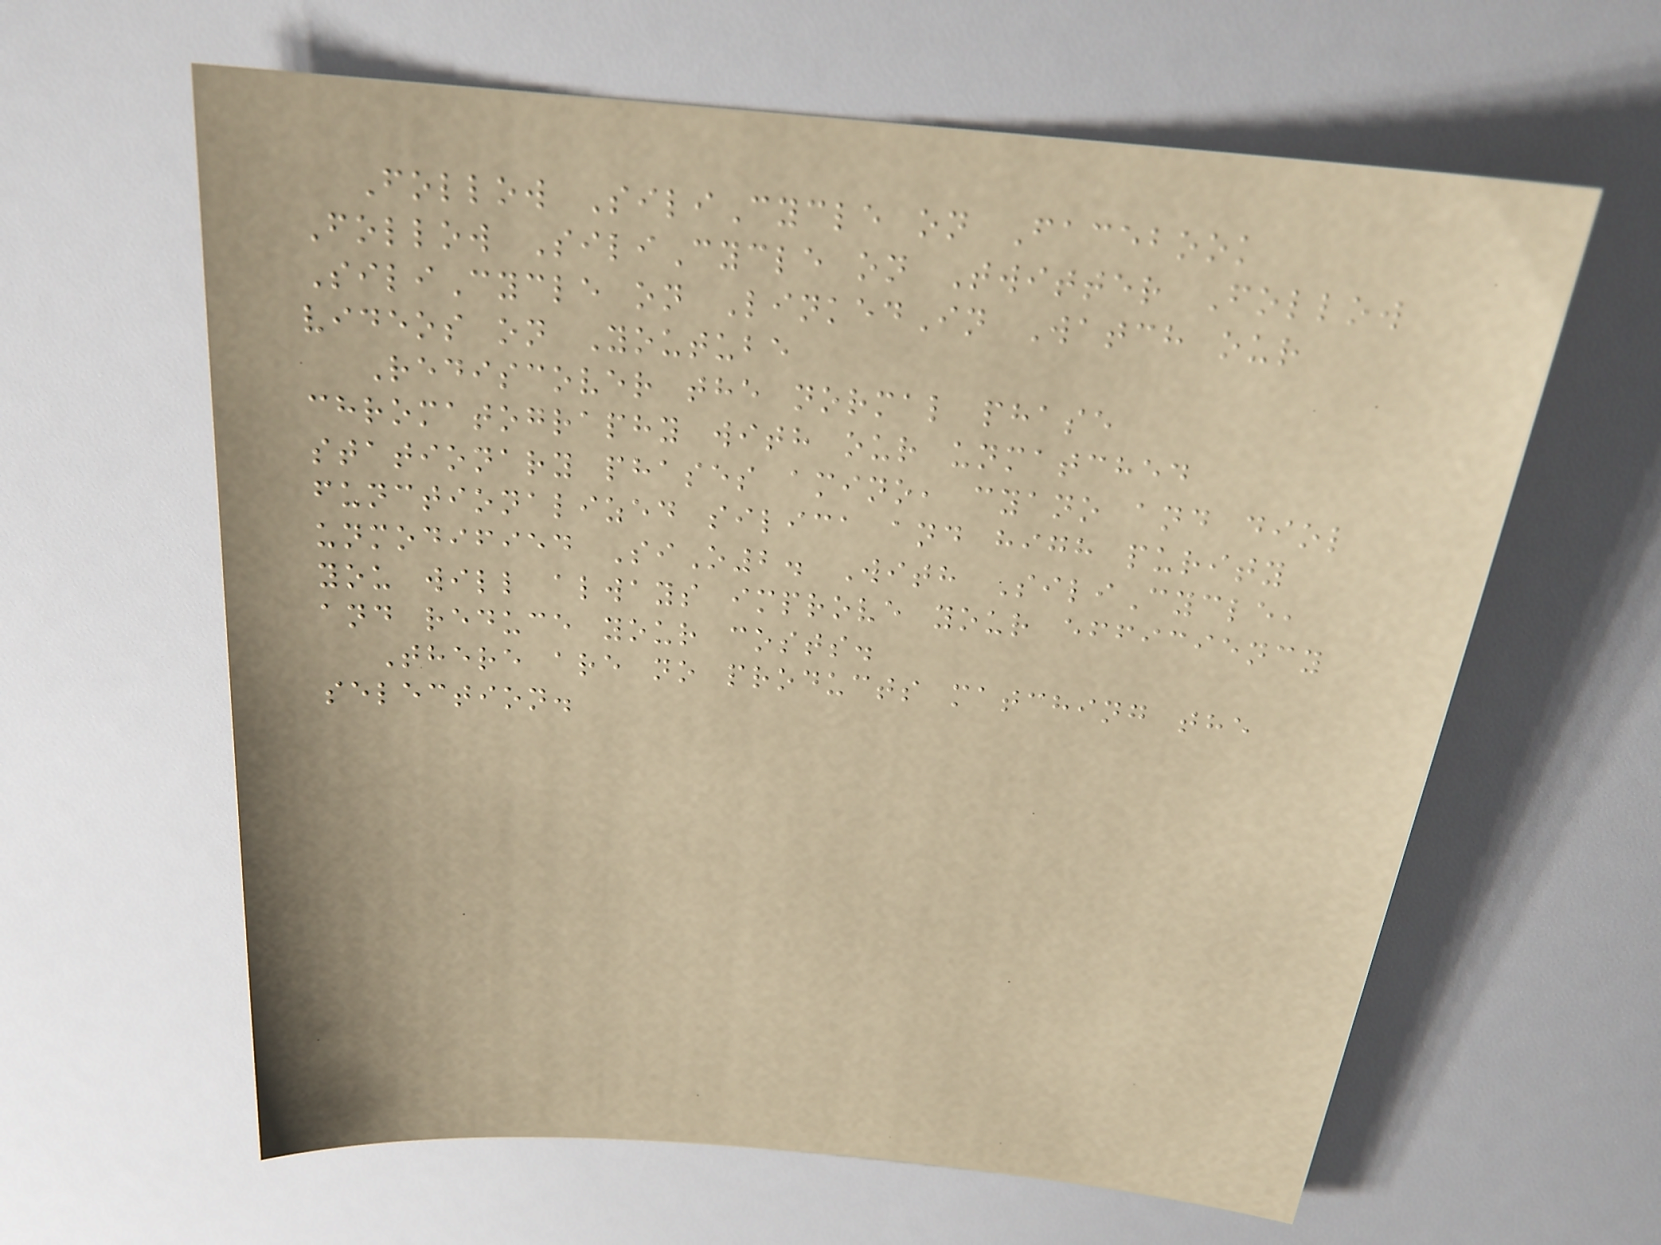Follow SiliCycle on Facebook
Follow SiliCycle on Twitter Follow
SiliCycle on LinkedIn Watch our
videos on Youtube
Rediscover the normal phase
chromatography with our unmatched
stationary phases amino, cyano and diol
functionalized silica and high purity
unmodified SiO2. With SiliCycle,
you will always improve your efficiency
and reduce your costs.
There are no products matching the
selection.
